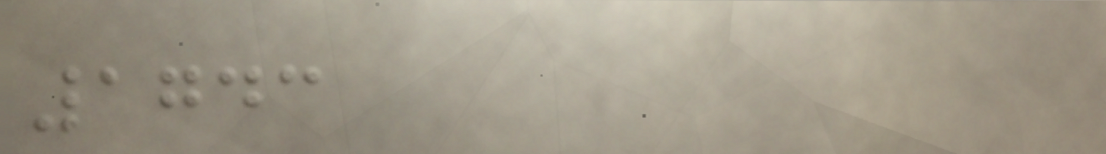1743
